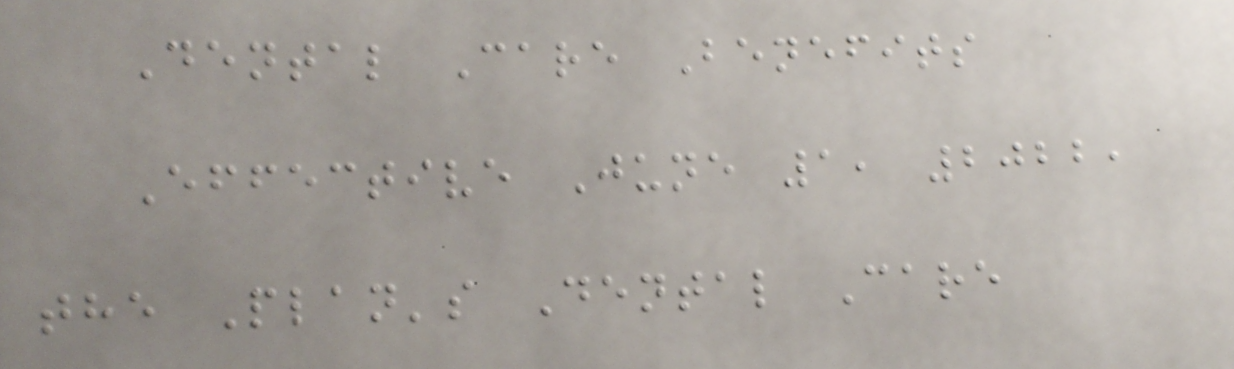Dental Care Benefits
Effective June 1, 2022,
the Plan's Dental Care
